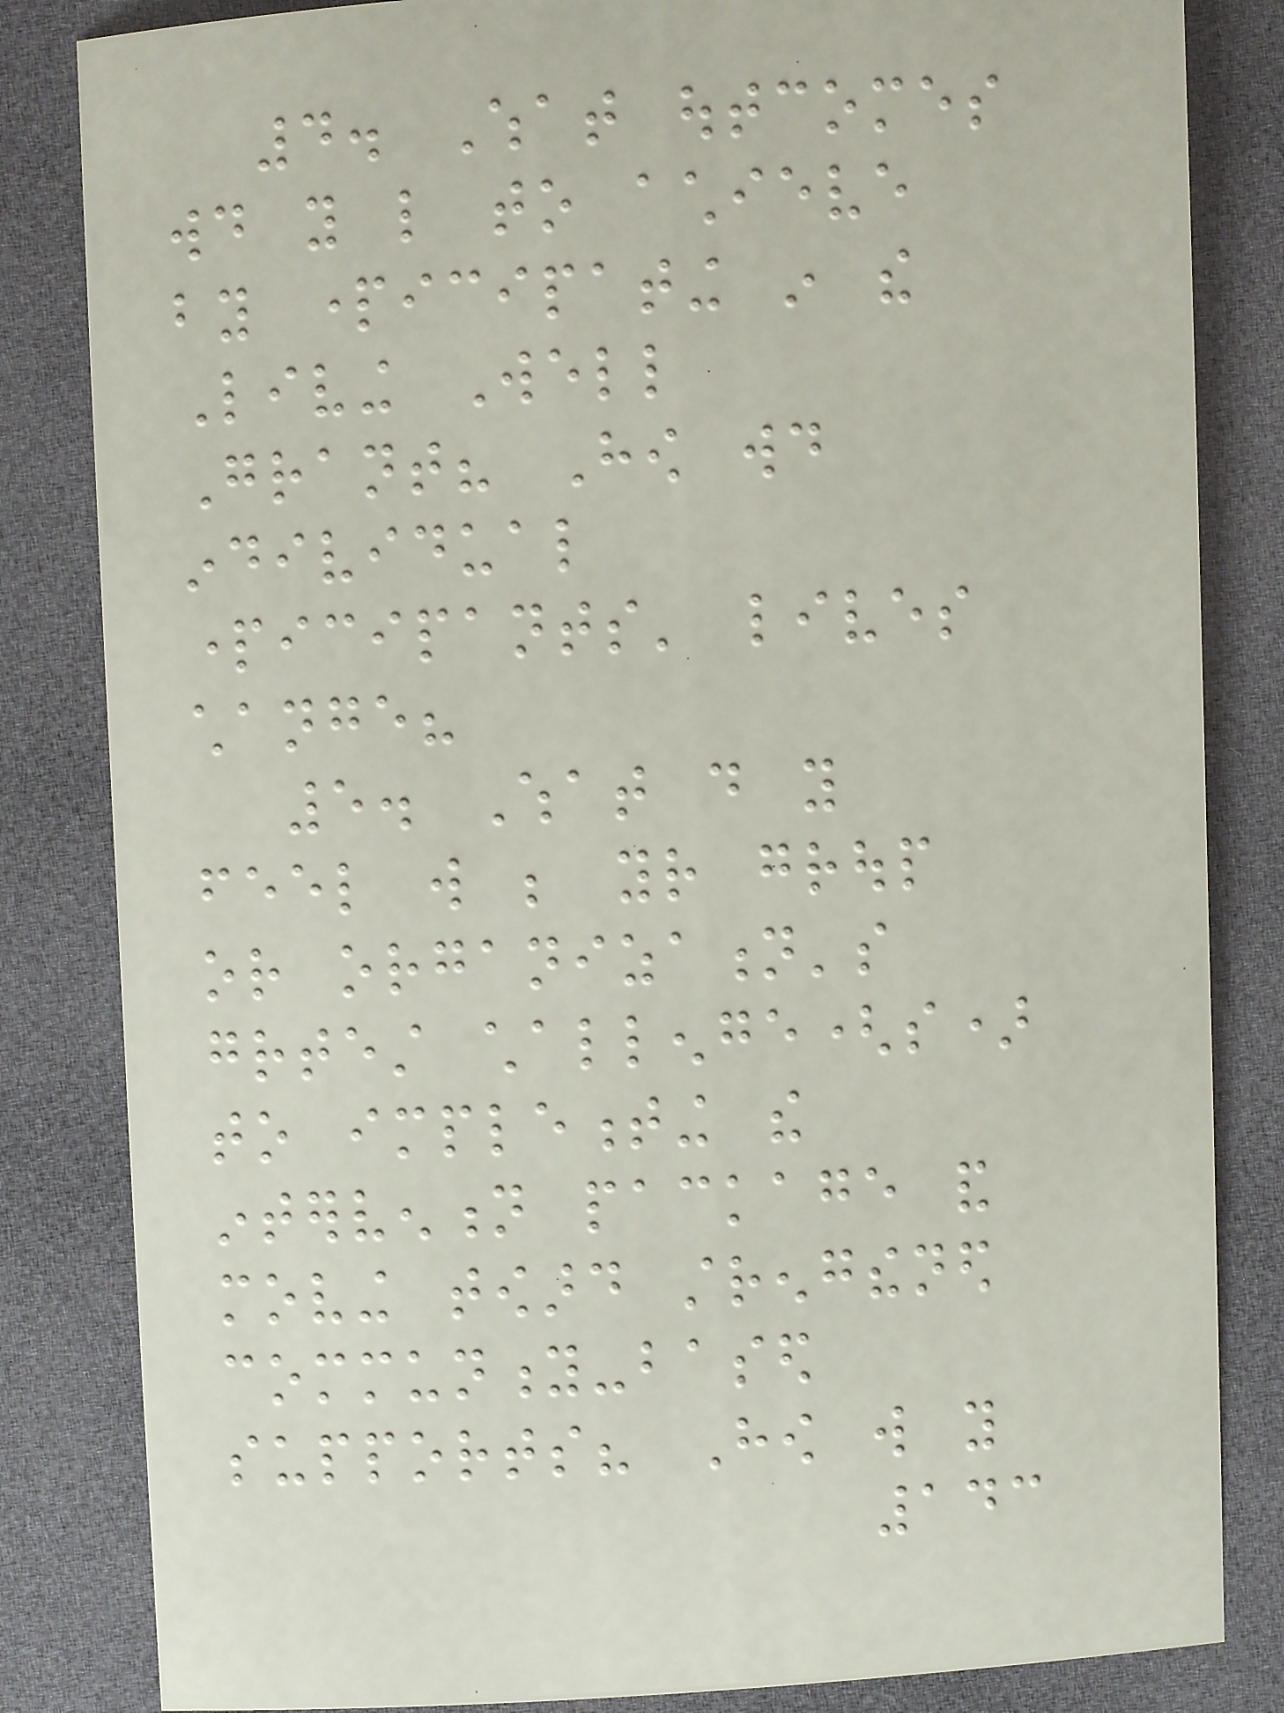4. What outcomes
would you like to achieve
by participating in the
Living Well
Grant? How would
individual
participants' lives
change?
5. What do you
feel will be your group
or organization's
greatest challenge(s)
to implementing the
intervention package and
moving toward strengthened
community-based
supports? How will you
143
